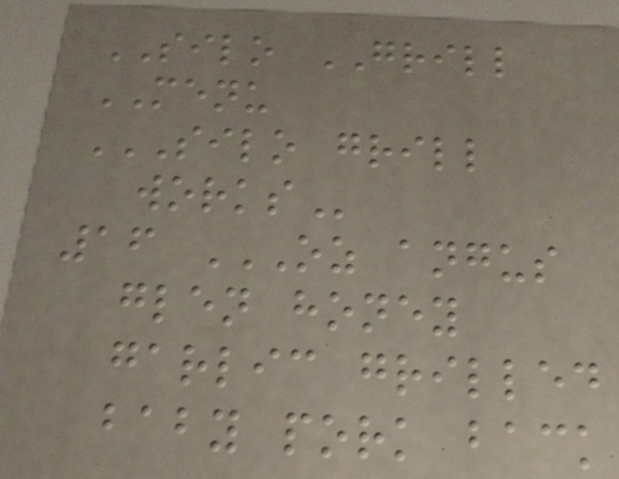SILO GRILL
MENU
SILO GRILL
WORKS
16 OZ ANGUS
GLEN HONEY
GARLIC GRILLED
BABY PORK BACK
